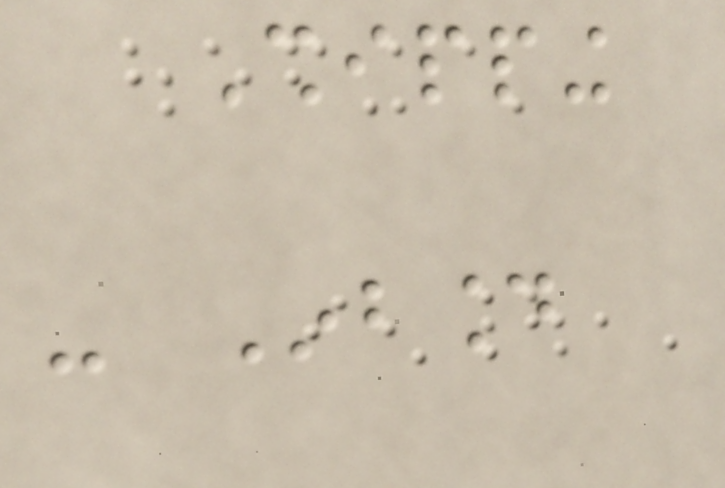Shipping
- Inbound
